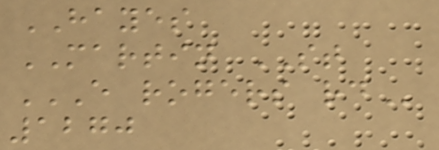HAYES
MARTIN ST
E ROGERS RD
1270
